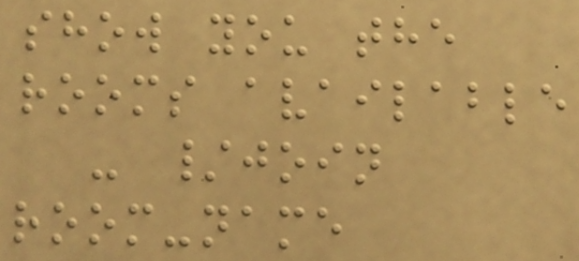show you the
rooms available
- /join
room-name
